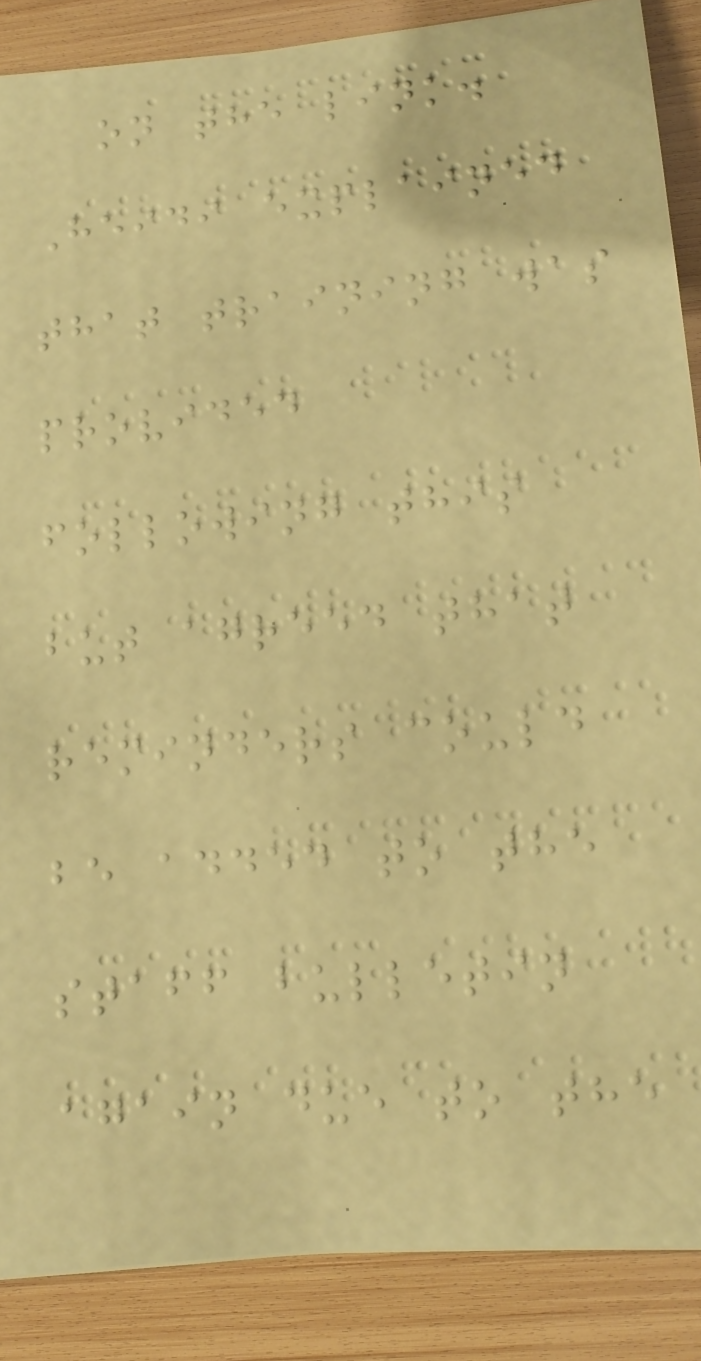on the link.
Heidi explained
that training was
provided
following this
but agreed that
reminders could
be added to the
staff bulletin
again due to the
